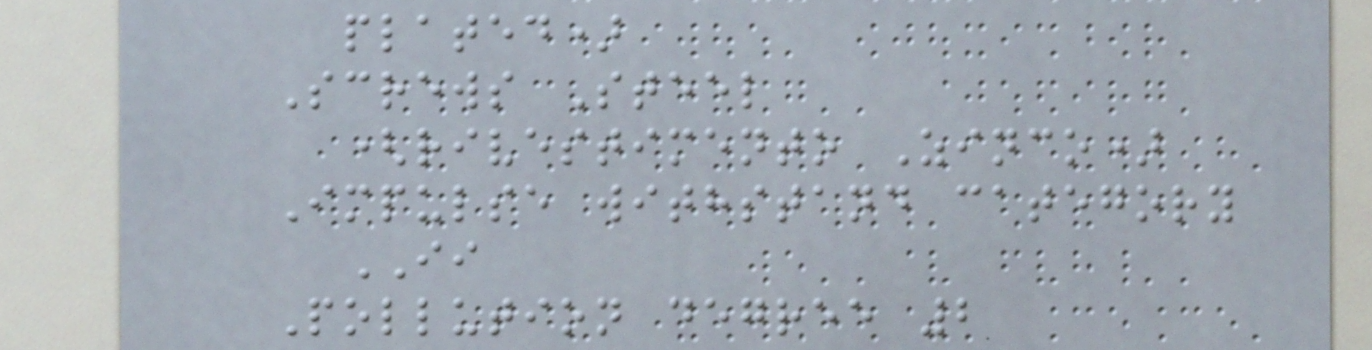plated)
Screws Steel
(rivestimento Zinco)
Impulse withstand category
II
Pollution degree 2
